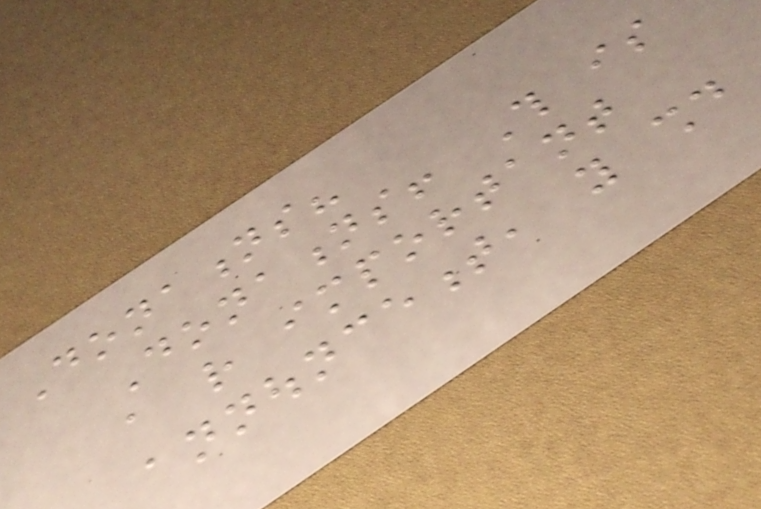Donations?
Donations! This is
a rather important
announcement, you should
